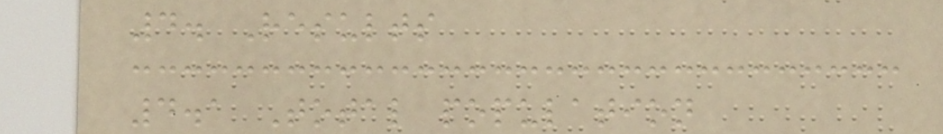4. Results
4.1 Total population
